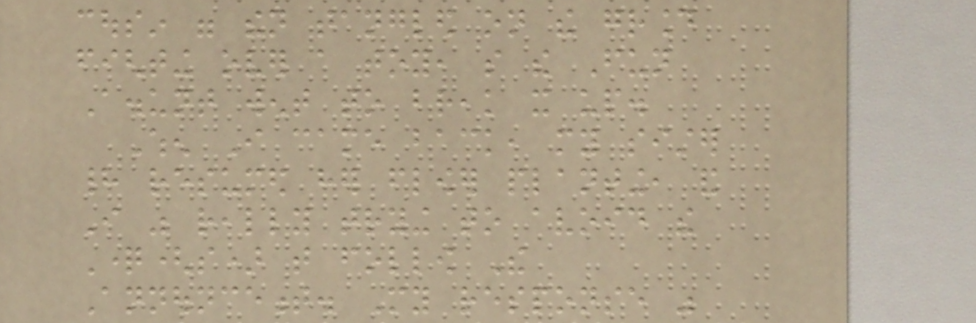cousin were then tangled on the ground
fighting over a toy, so the Fun
A.unt went to break it up.
When I came back, my sister
had resumed her flower planting, and
I was really trying to avoid the
Question(s) that follow The
Announcement. My response was
